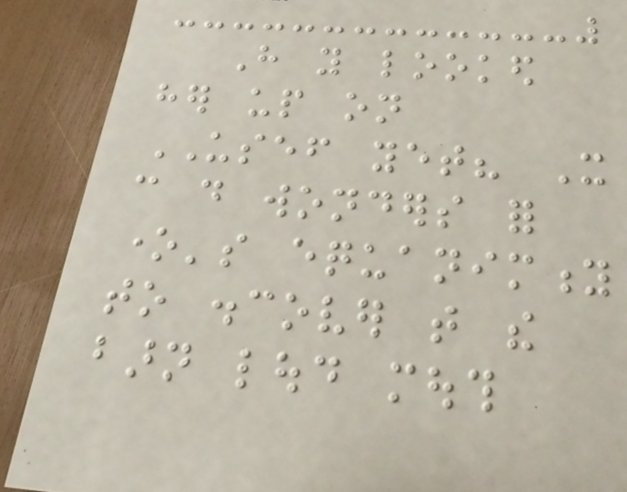Have you looked
her up on
USEF yet? It
can do wonders for
one's equanimity
to discover that the
barn loud mouth
